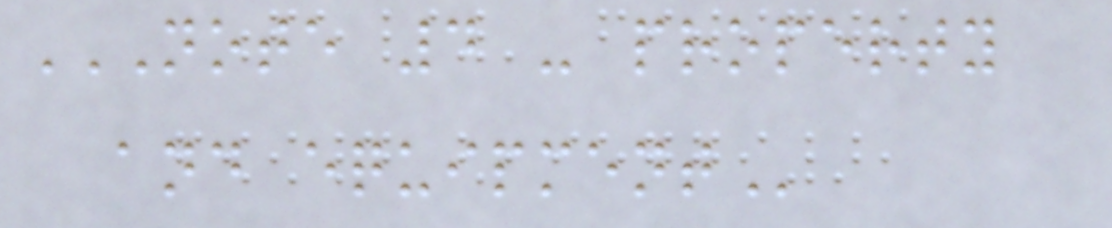NOTE 4 - PROPERTY
AND EQUIPMENT
